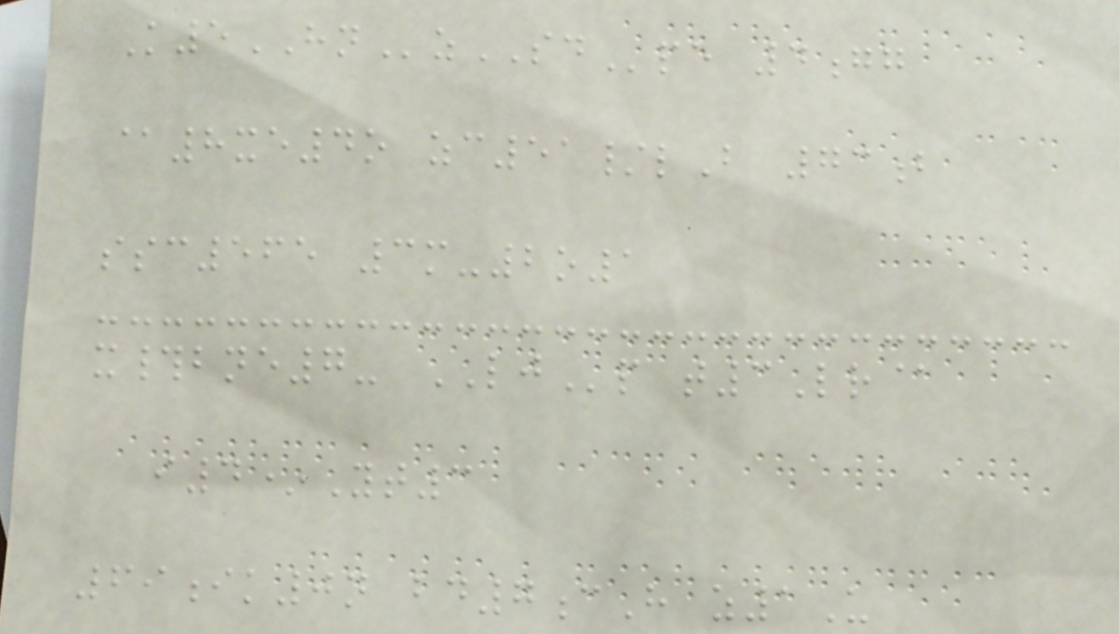K5HNzSDpe 4gg
@8xe4o zc51/lB 73b
ssc565 3m-2o1
x#bne7- LJp t3Lr@
i4*Yt3
69ik0n bd7cH z1U
